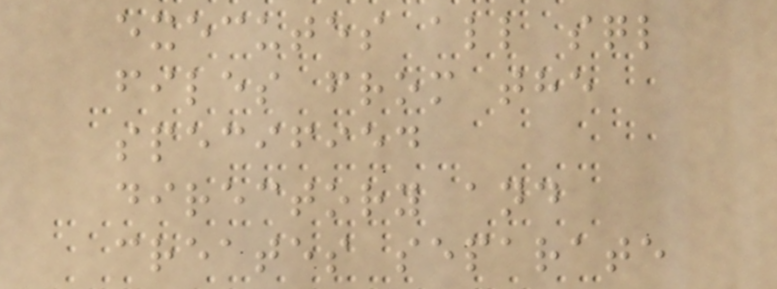executes all sql
files from the
specified
directory and
creates separate
